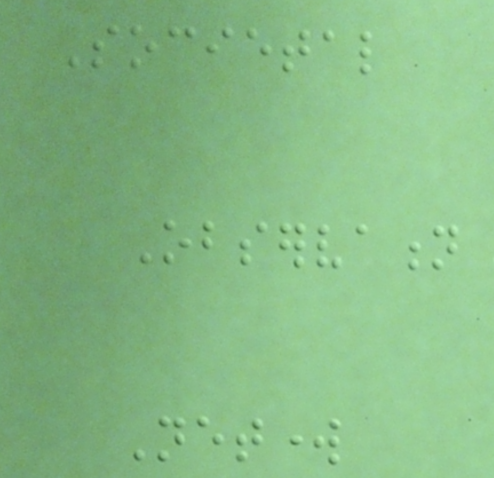Societal
Observation
Network
